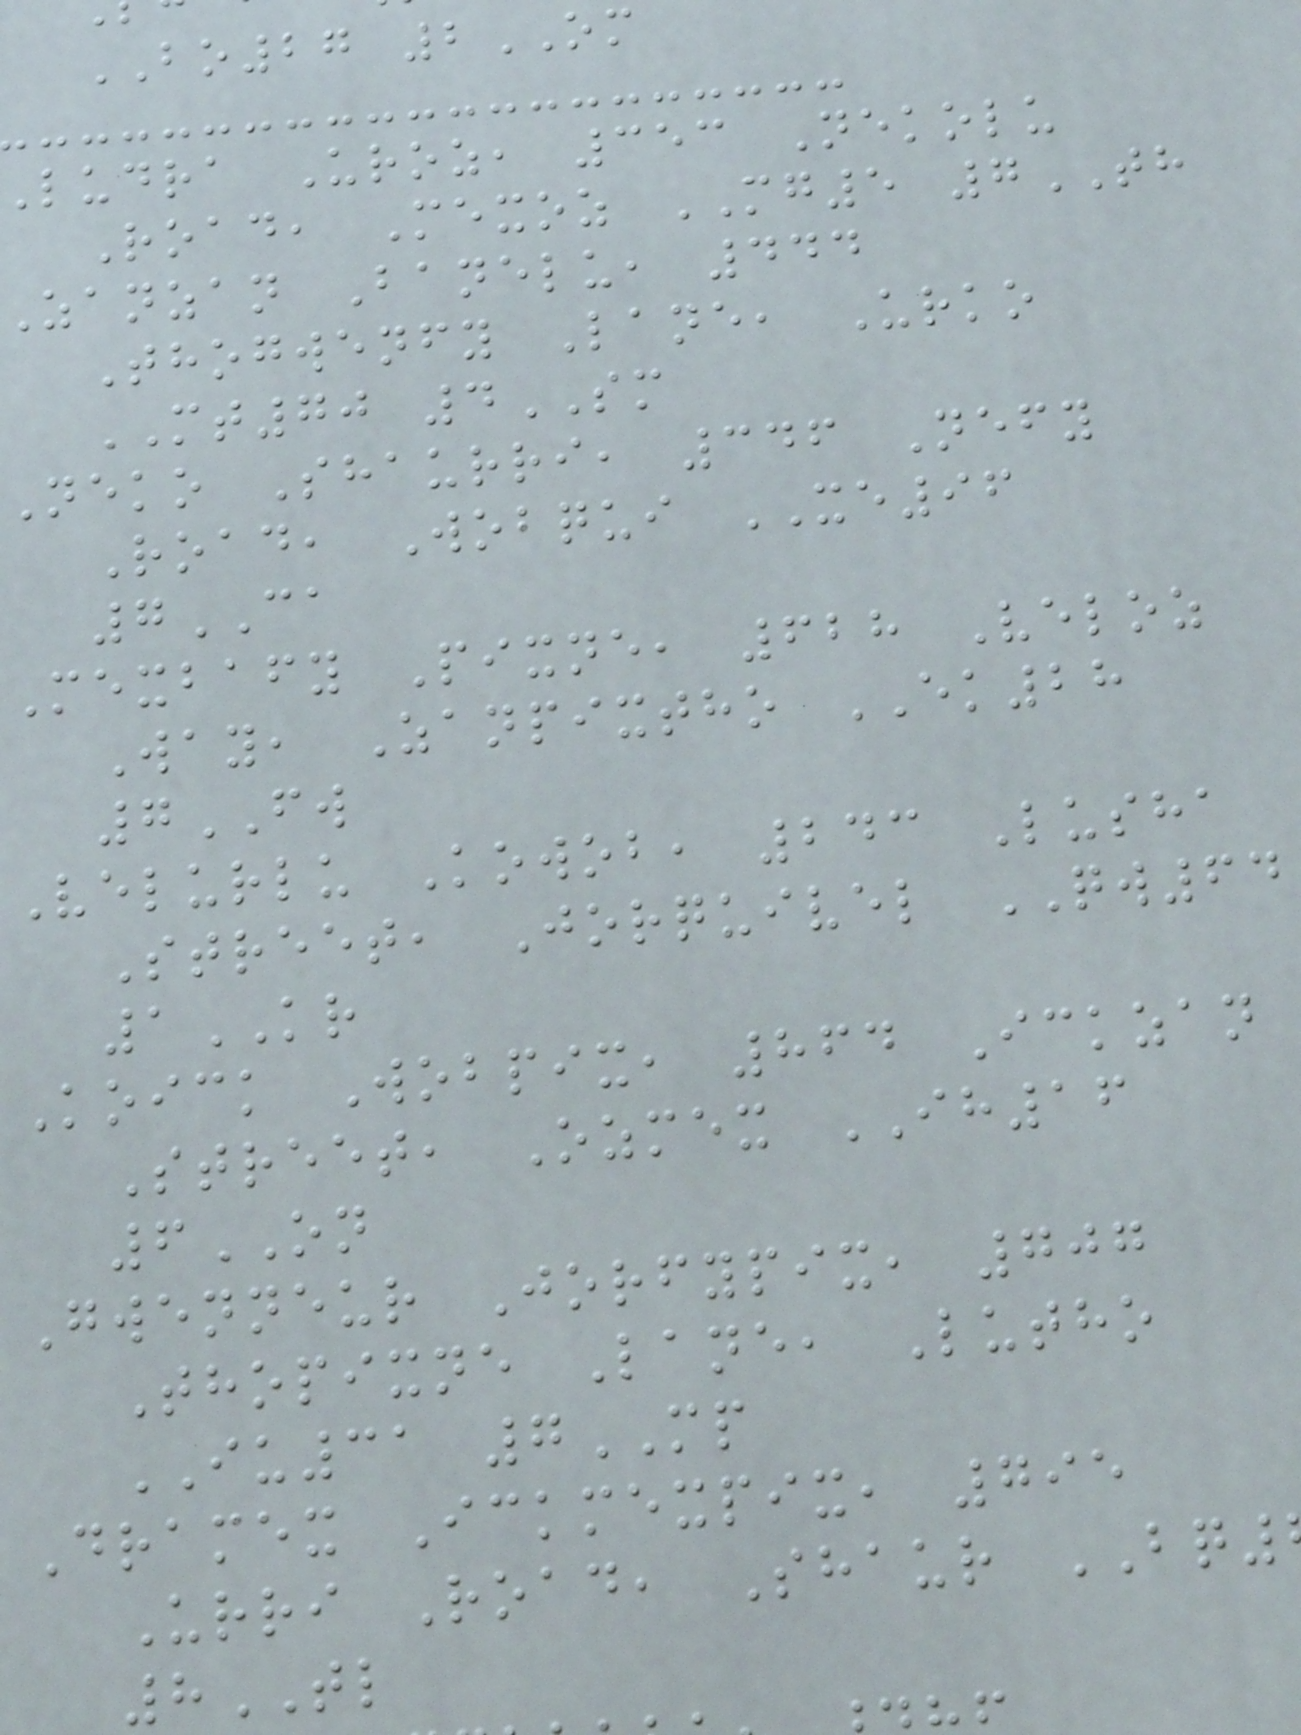BO27 2OM
ludra Uroz, 353 Nekolu
Road, Mexoz MG5 7TH
zanzan Banelu, 444
Thogwenfy Lane, Urko
MT70 4SM
Neko Shaurri, 346 Nefy
Road, Wobqui XE96
7CA
Mexbafy Pixne, 628 Veloz
Way, Zanpixtho EK28
7FW
Velurlu Kowob, 243 Lusha
Street, Jorquivel QW64
1KR
Koick Wobpix, 864 Ickzan
Street, Ozmex IH16
6ON
Gwenneur Jorfypix, 707
Thopixne Lane, Lutho
IU31 7MP
Dramex Ickmexpix, 795
Urri Road, Shaur BQ
8TL
